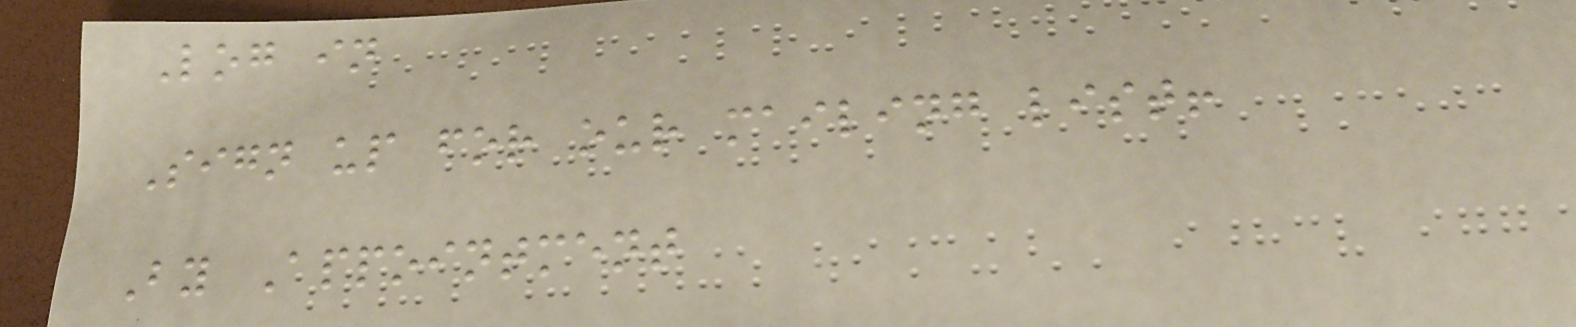Log in
Sign up for our mailing list!
By Appointment
